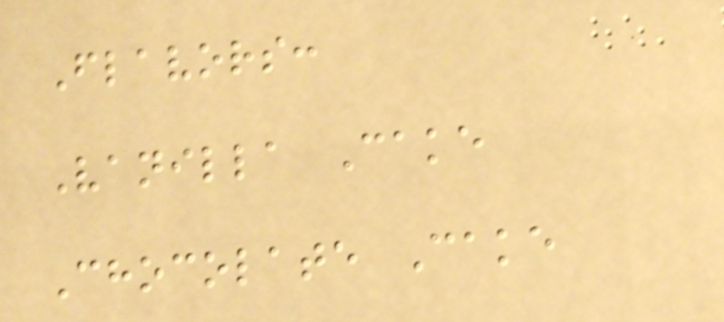Flavors:
Vanilla Cake
Chocolate Cake
